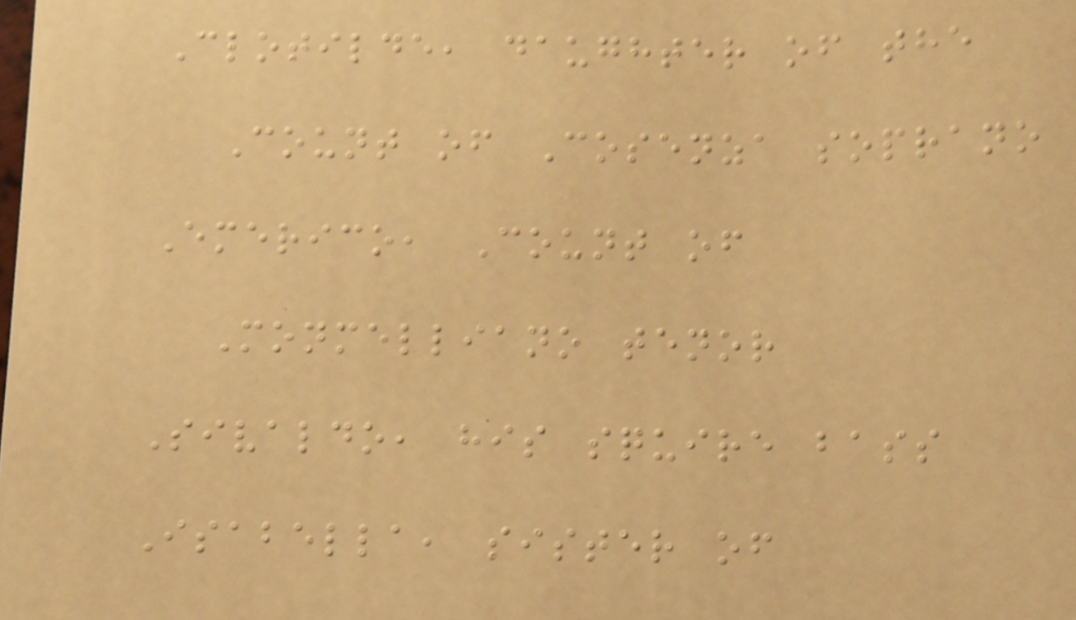Clotilde, daughter of the
Count of Cosenza soprano
Emerico, Count of
Monmelliano tenor
Sivaldo, his squire bass
Isabella, sister of
